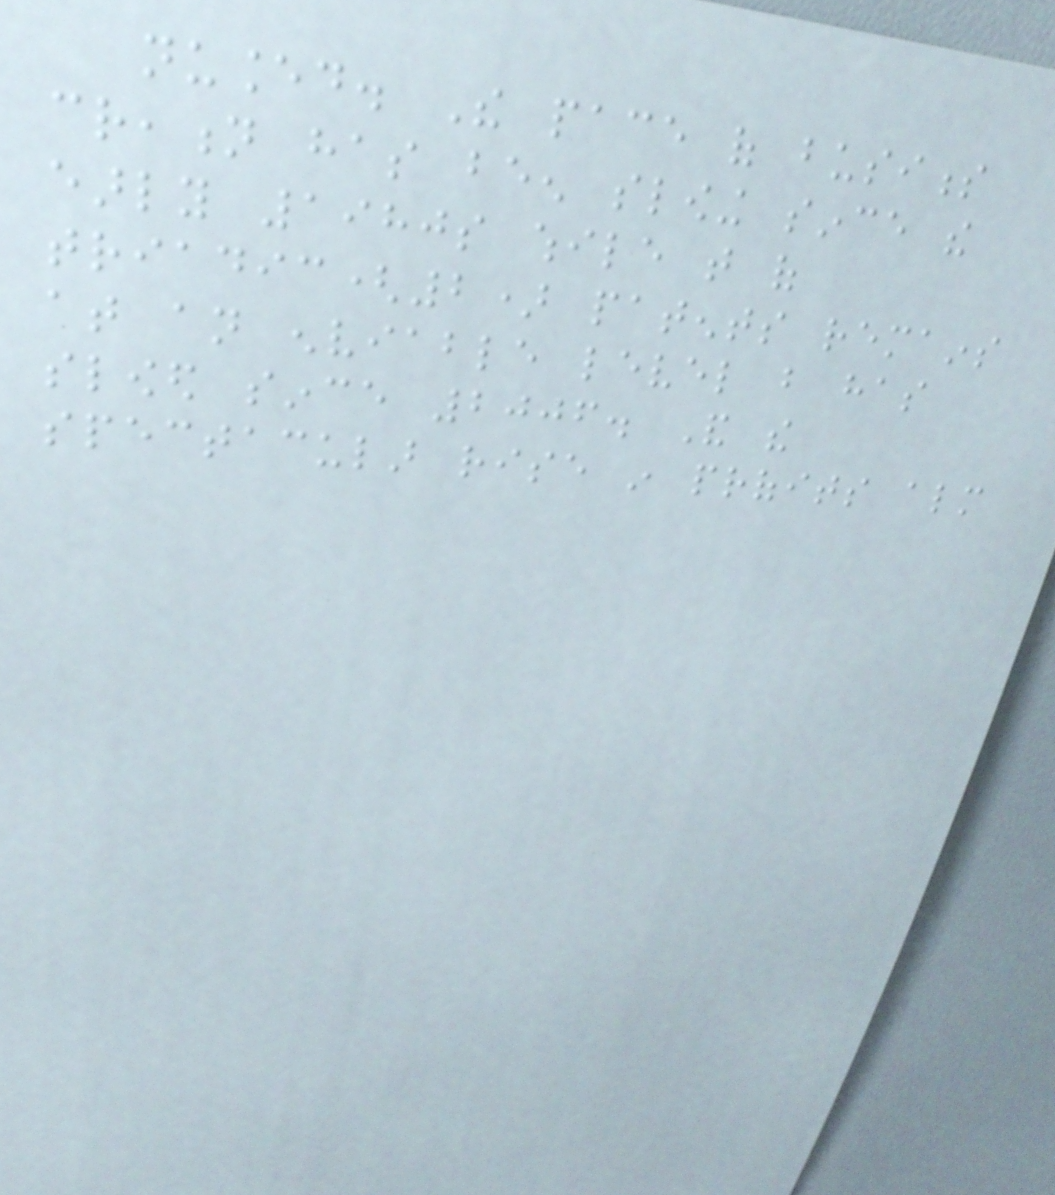nuanced. The pace of business
creation has been slowing since the
early 1980s while that of
triadic(2) patents remains
at an enviable level but has
slowed since 2006. And the
spectacular rise in profits almost
